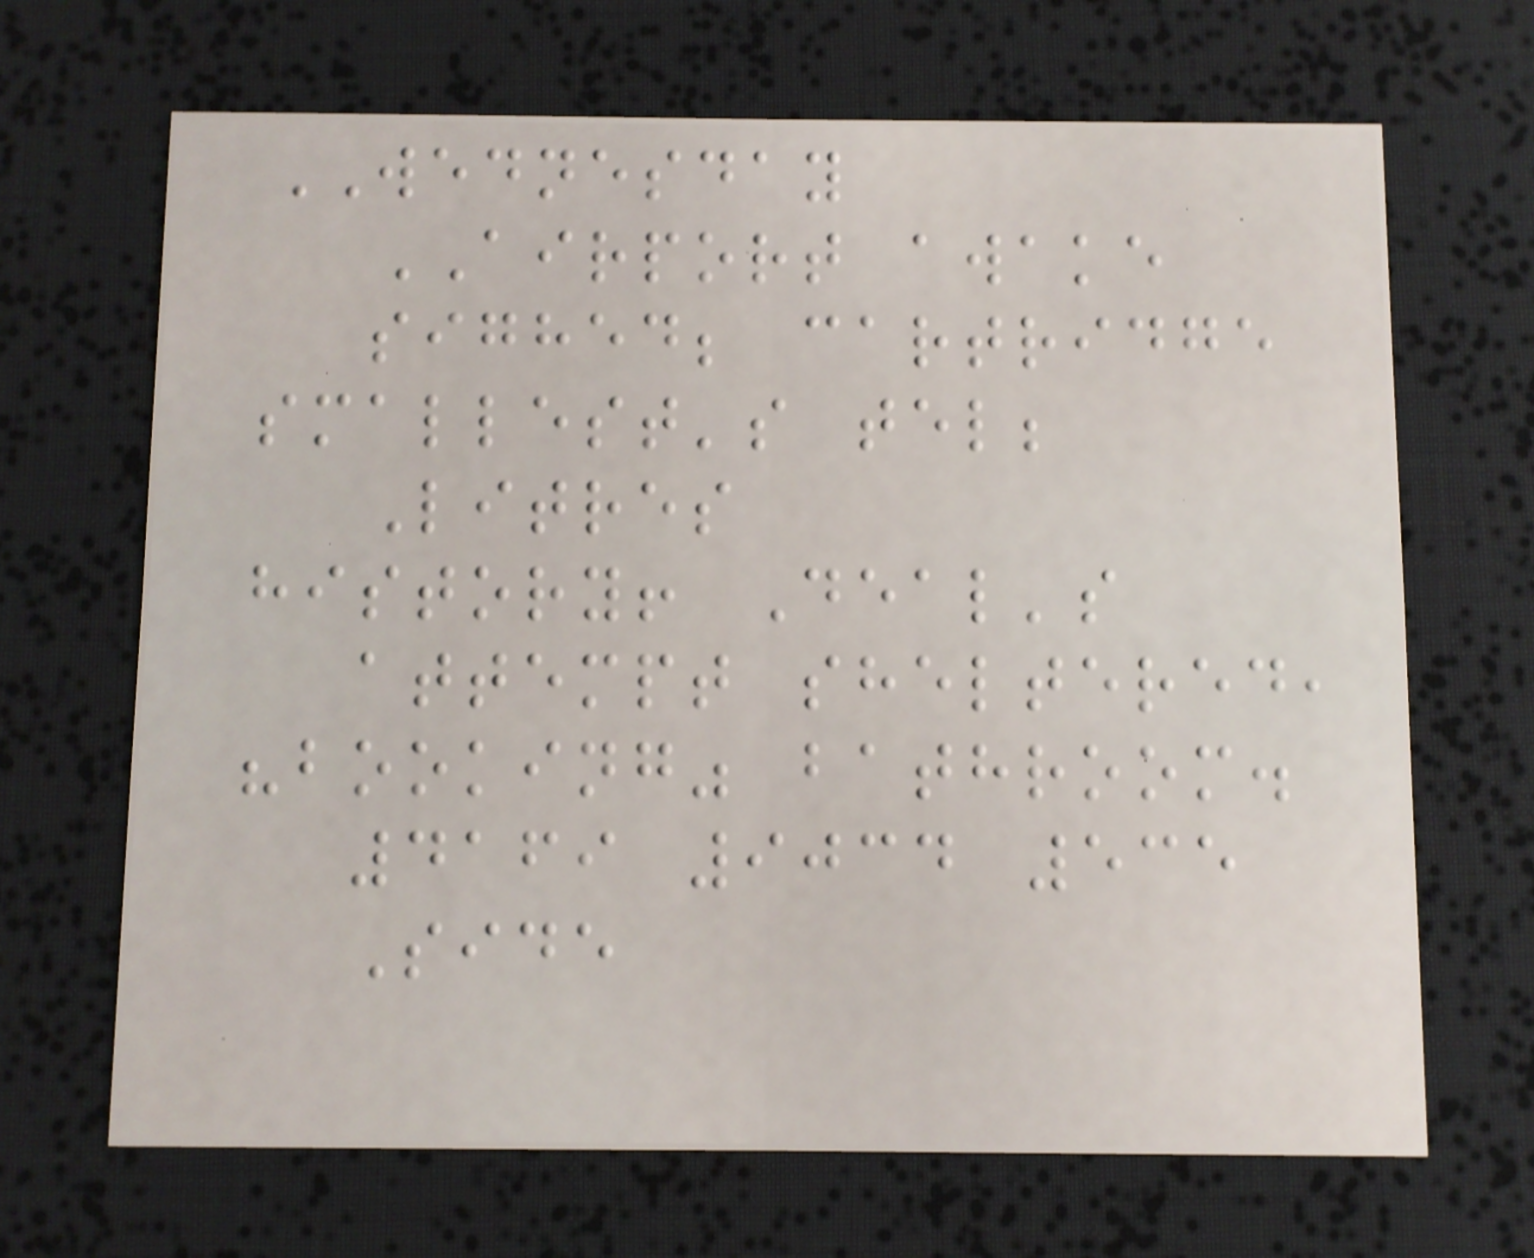WEDNESDAY
AIRPORT awake
sighed; cartridge
smallest's tel;
Litres
history! Deal's
attempt sheltered,
"booking" bathroom.
4169 9034 535
Side
